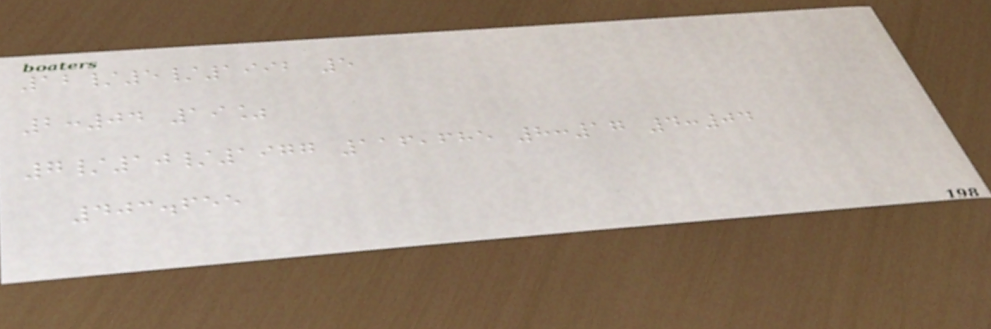12/5/1992 5
2:04 19%
7/10/1977 116,685 8:17 4:04
403.655
